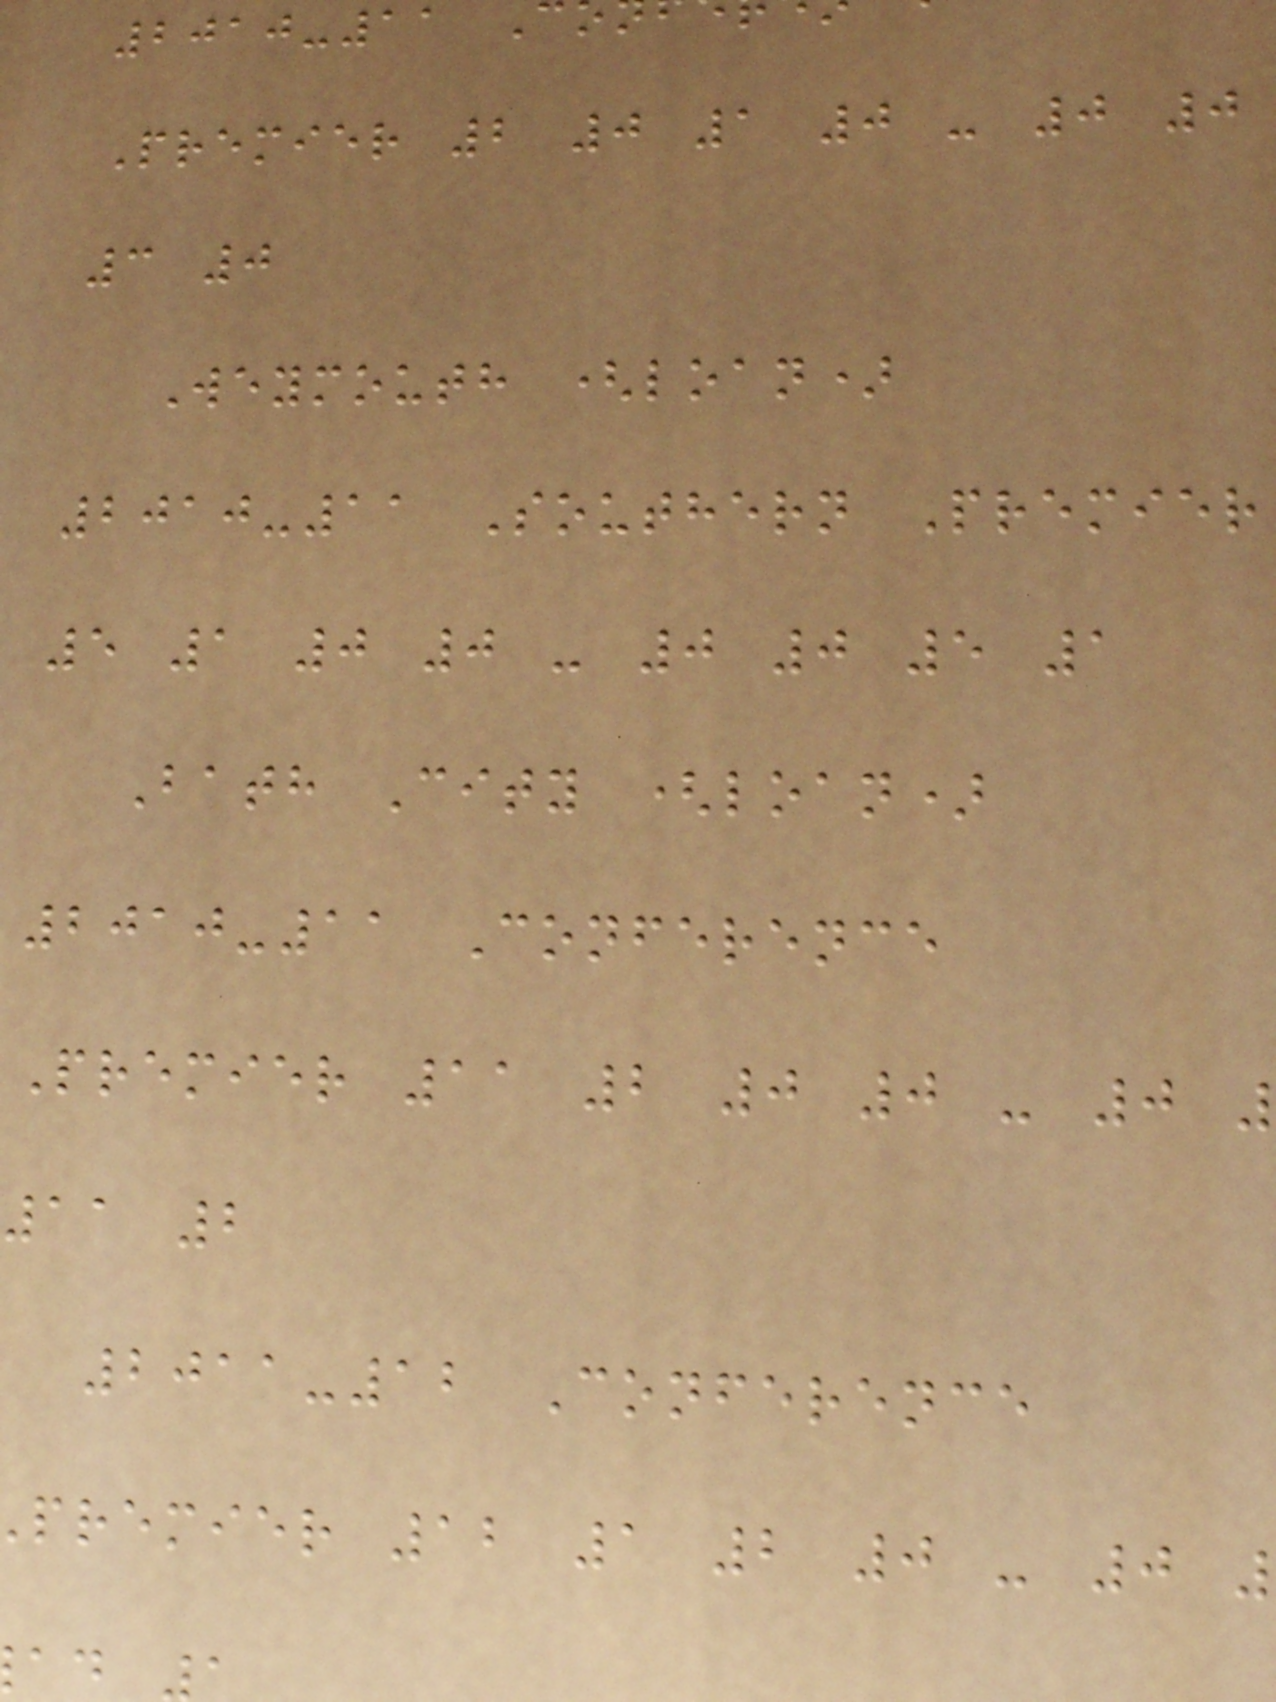2010-11
Premier 2 0 1 0 - 0 0
3 0
Weymouth (loan)
2010-11 Southern Premier
5 1 0 0 - 0 0 5 1
Bath City (loan)
2010-11 Conference
Premier 11 2 0 0 - 0
11 2
2011-12 Conference
premier 12 1 2 0 - 0
